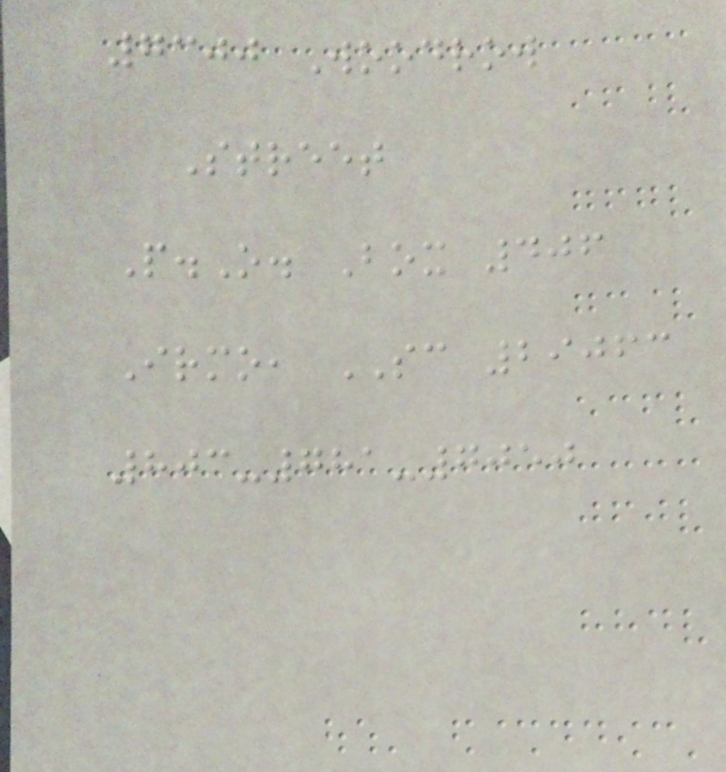7300 Woodrow
Street
P.O. Box 406
Irmo, SC 29063
803-781-7050
